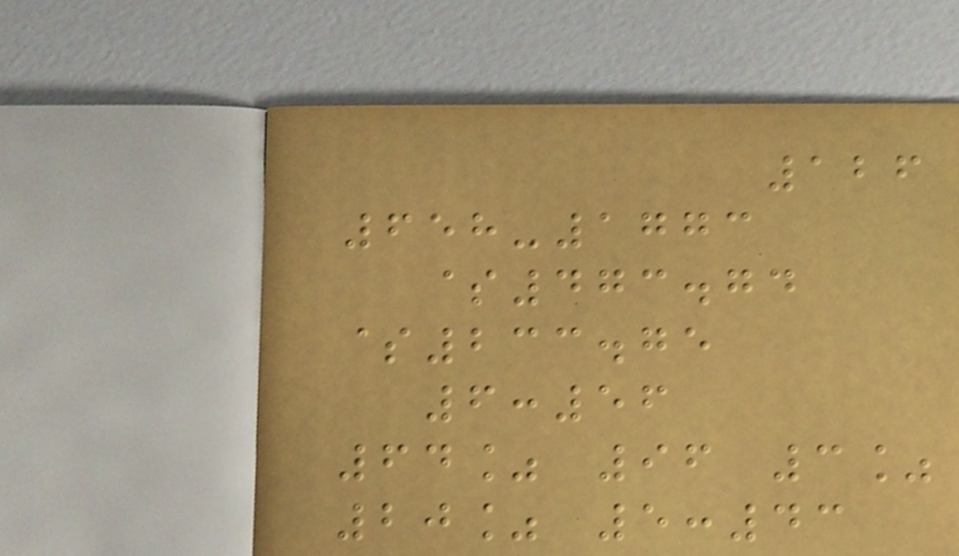126
658-1773
$473.74
$233.75
6:56
64% 96 3%
20% 5:43
